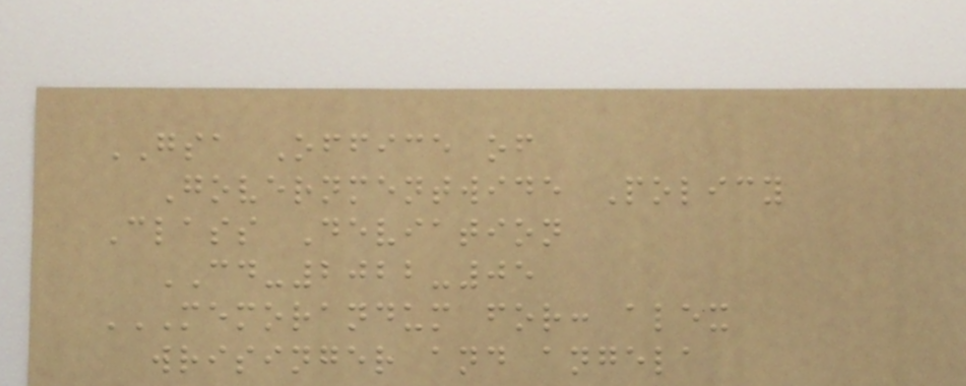GSA Office of
Governmentwide Policy
Class Deviation
CD-2022-05
MEMORANDUM FOR: ALEX
WRISINGER AND ANGELA
